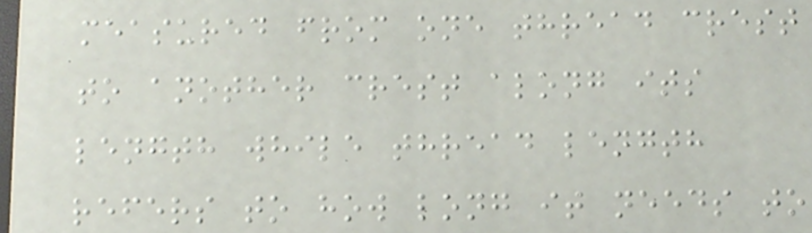measured from one thread crest
to another crest along its
length while thread length
refers to how long it needs to
